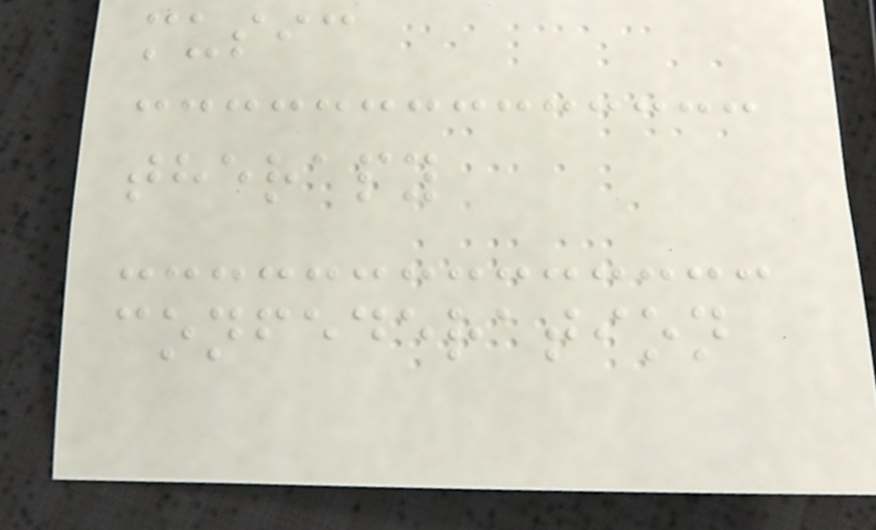music
therapy
confederation
